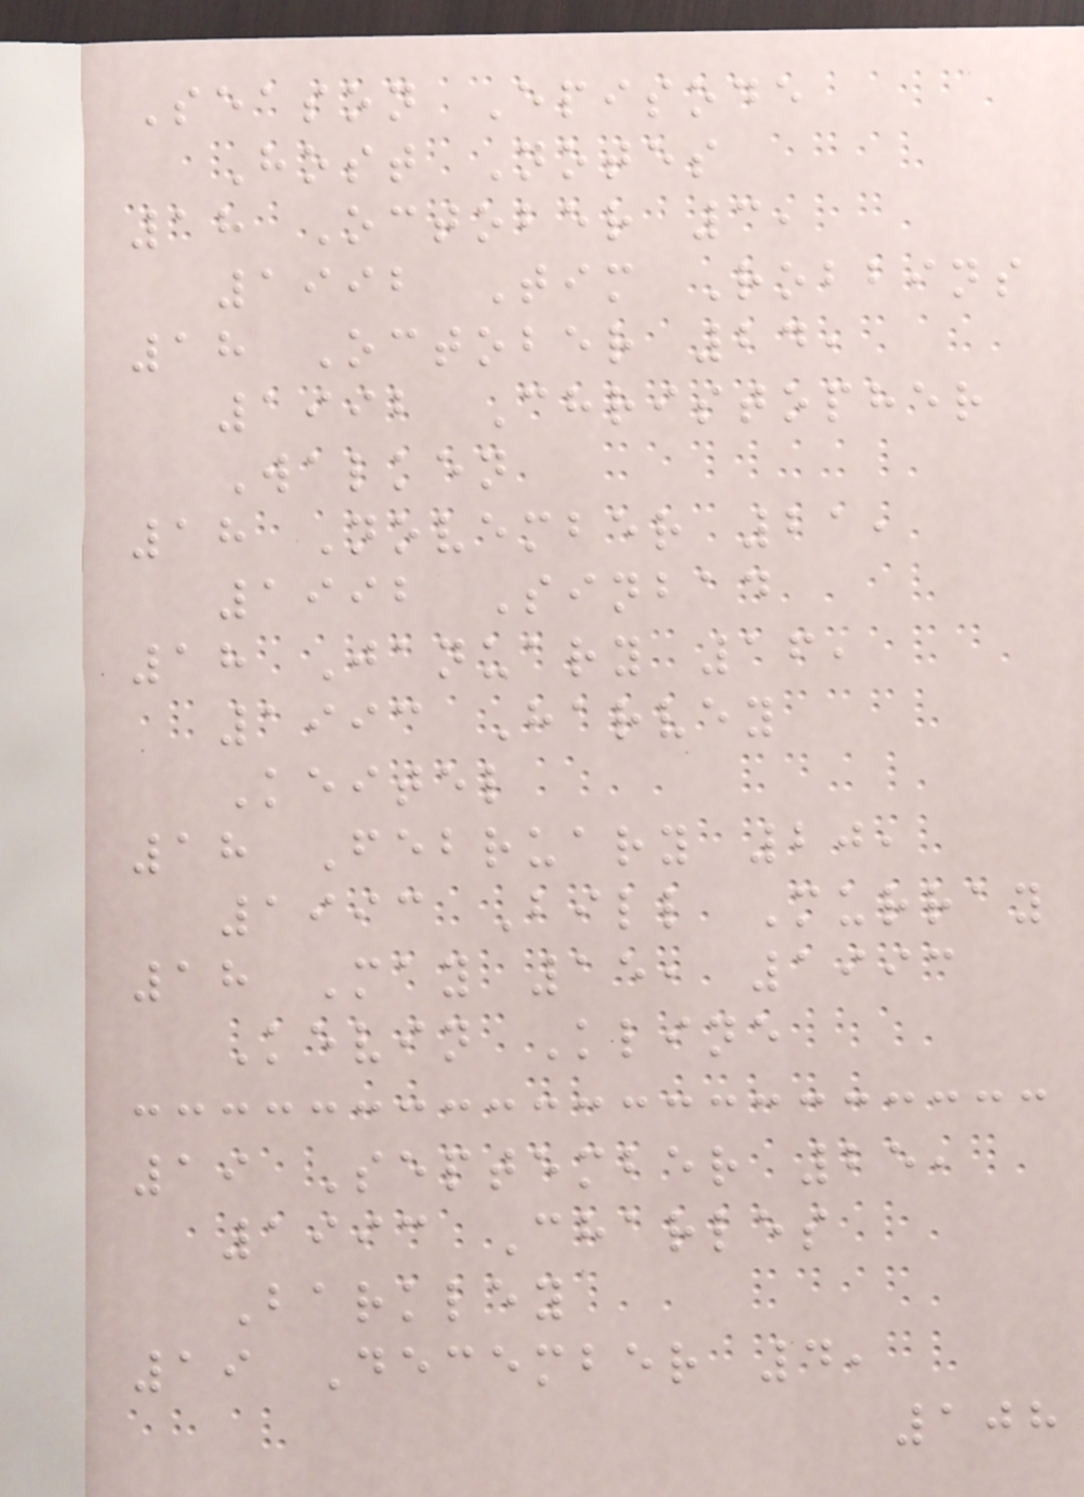Season Episode
Host Notes
18 October 3,
1992 Tim Robbins
18 October 24,
1992 Christopher
Walken
18 November 21,
1992 Sinbad
18 January 16,
1993 Harvey
Keitel
18 February 20,
1993 Bill Murray
18 May 15, 1993
Kevin Kline
19 September 25,
1993 Charles
Barkley
19 December 4,
108
